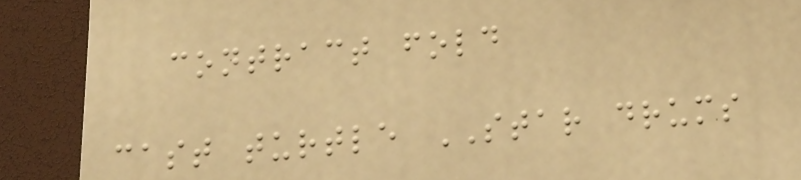contract fold
cast turtle STAR drums
